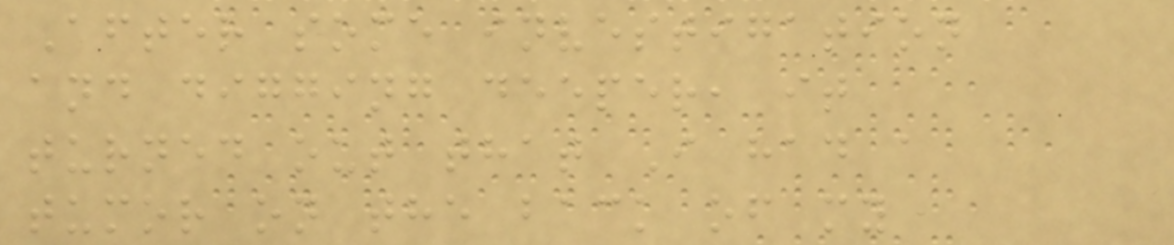After some investigation
and digging deeper, it
turned out that I had a
tumor on the back of my
